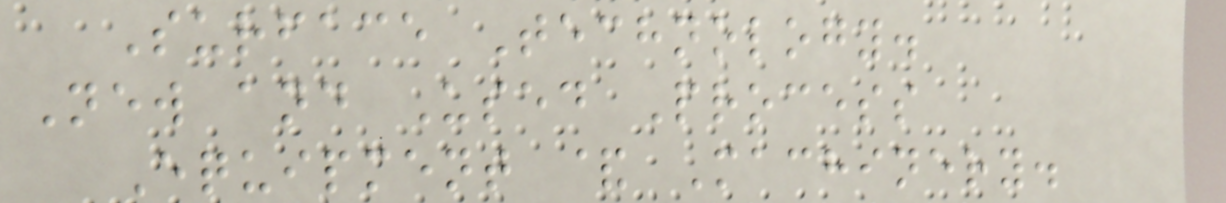Surface Technology.
New and Used Process
Equipment & Machinery.
